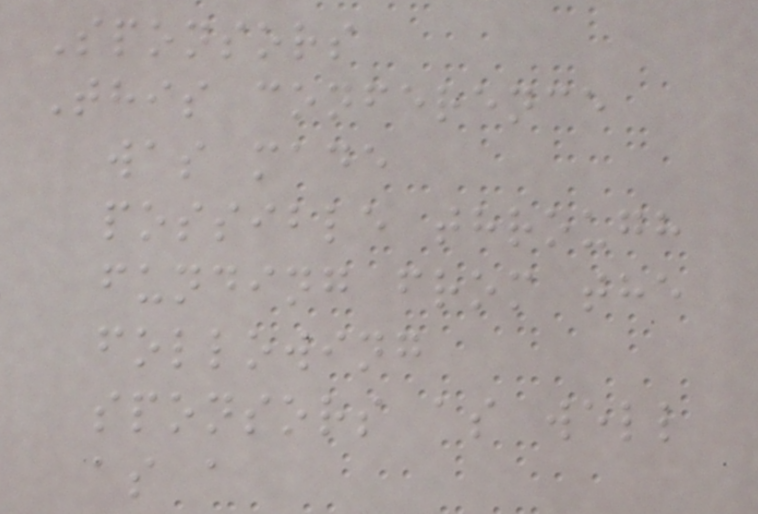Sponsors
This conference
was made
possible through
funding from the
following
sponsors as well
as a
